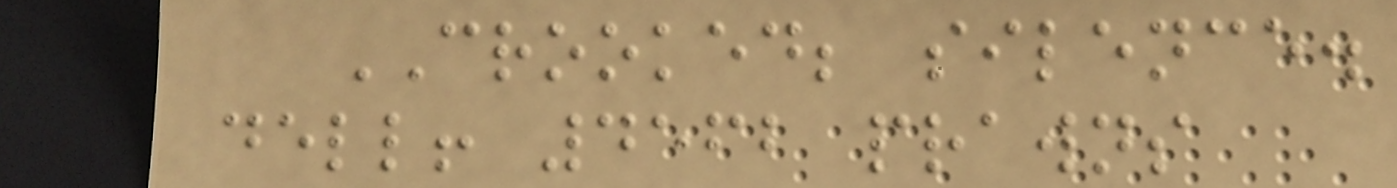CROOKED; silence.
dell! 4562 prawns
